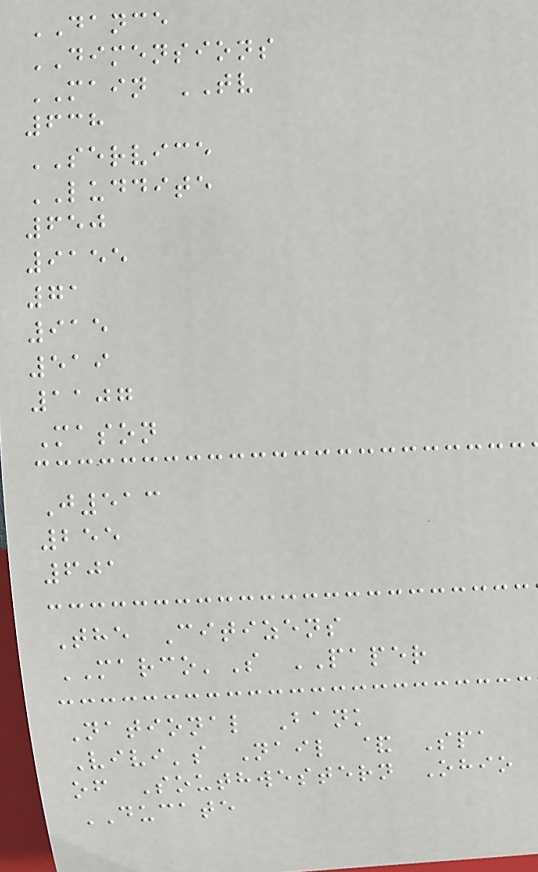DANCE
DIMENSIONS
MAIN TV
638
SERVICE
LUDDITE
650
9155
71
915
519
1107
Mason
J513
255
601
The Citizens
MARCO'S PAPER
National Bank
Vivi's Nail & Spa
of Southwestern Ohio
DUCATE
